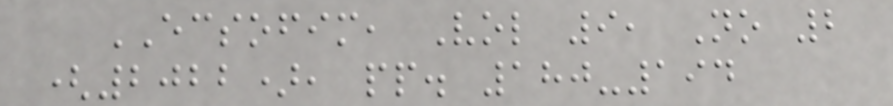ECSOFIM, Vol 9, No 2
(2022), pp. 180-194
